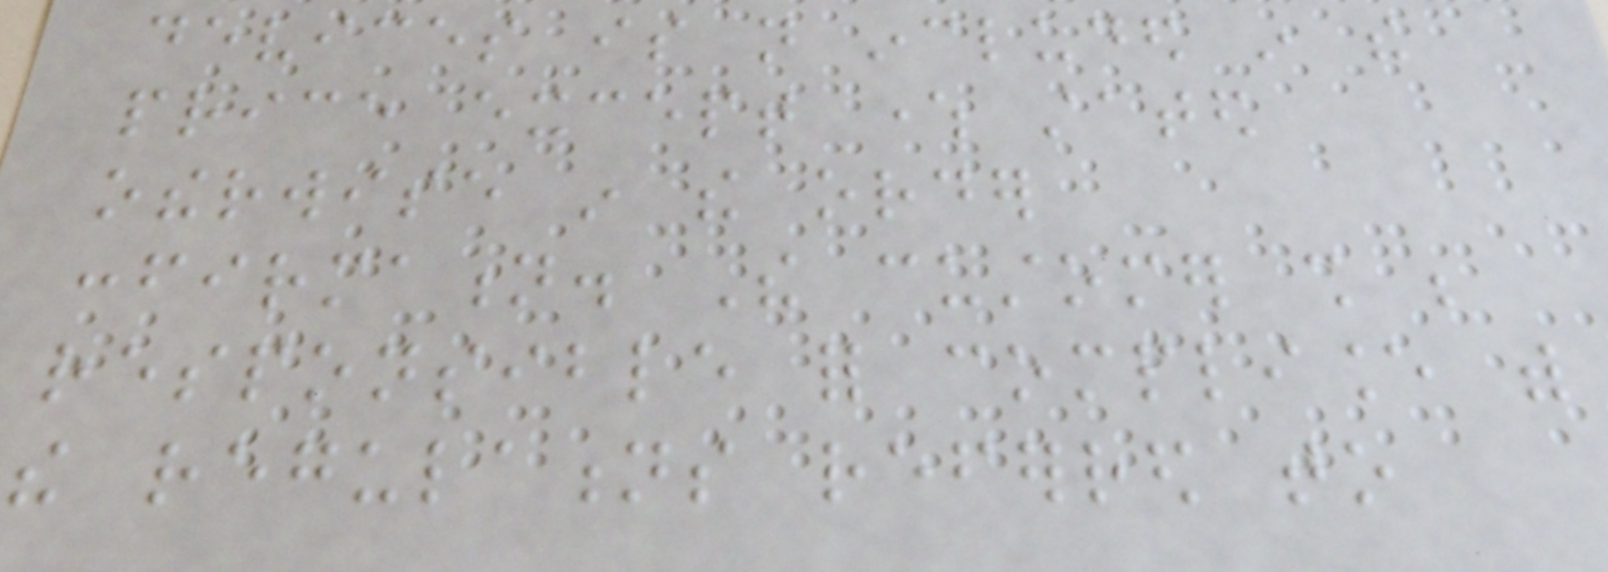devices is not included in the
price except where stated
otherwise in the order
confirmation. The customer shall be
responsible for compliance with
the regulations referred to
